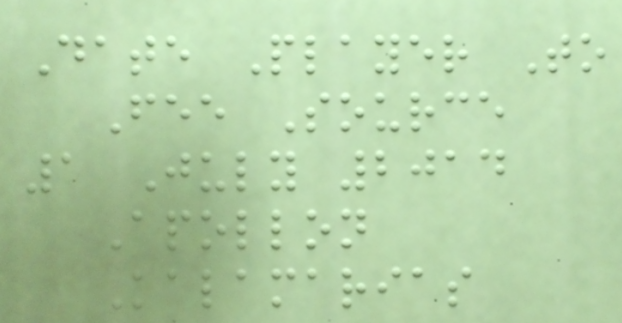Date Player To
Fee Source
1 July 2014
Apollon
Kalamarias
